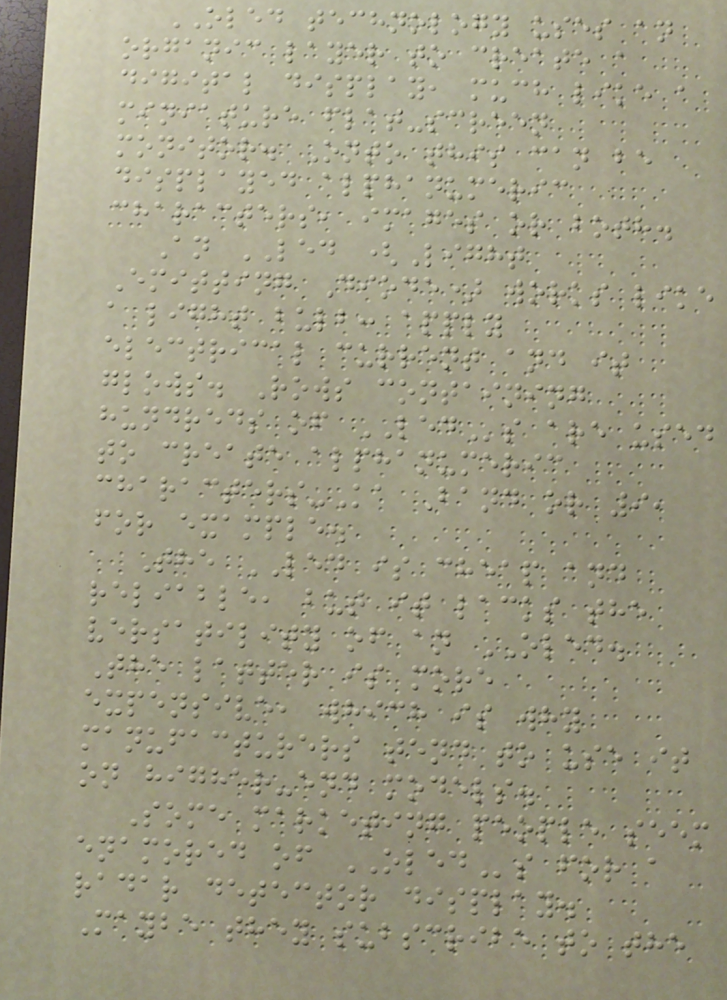OLED technology uses an
organic layer to create a
digital display, much like a
miniature flat-screen
monitor. Onto this can be
displayed alphanumeric
characters, images or both.
An LED (Light
Emitting Diode) works like
a light bulb: apply
electrical current and it
glows. Rows containing
hundreds of LEDs are used
to create alphanumeric
characters-Ka Band or 9,
for example.
The LED is cheap and
reliable, but it lacks the
versatility of an OLED.
The latter is more
expensive, which is why
manufacturers tend to use it
on higher-end models.
Some marketing people seem
enamored of OLEDs for a
radar detector display.
Maybe they subscribe to the
